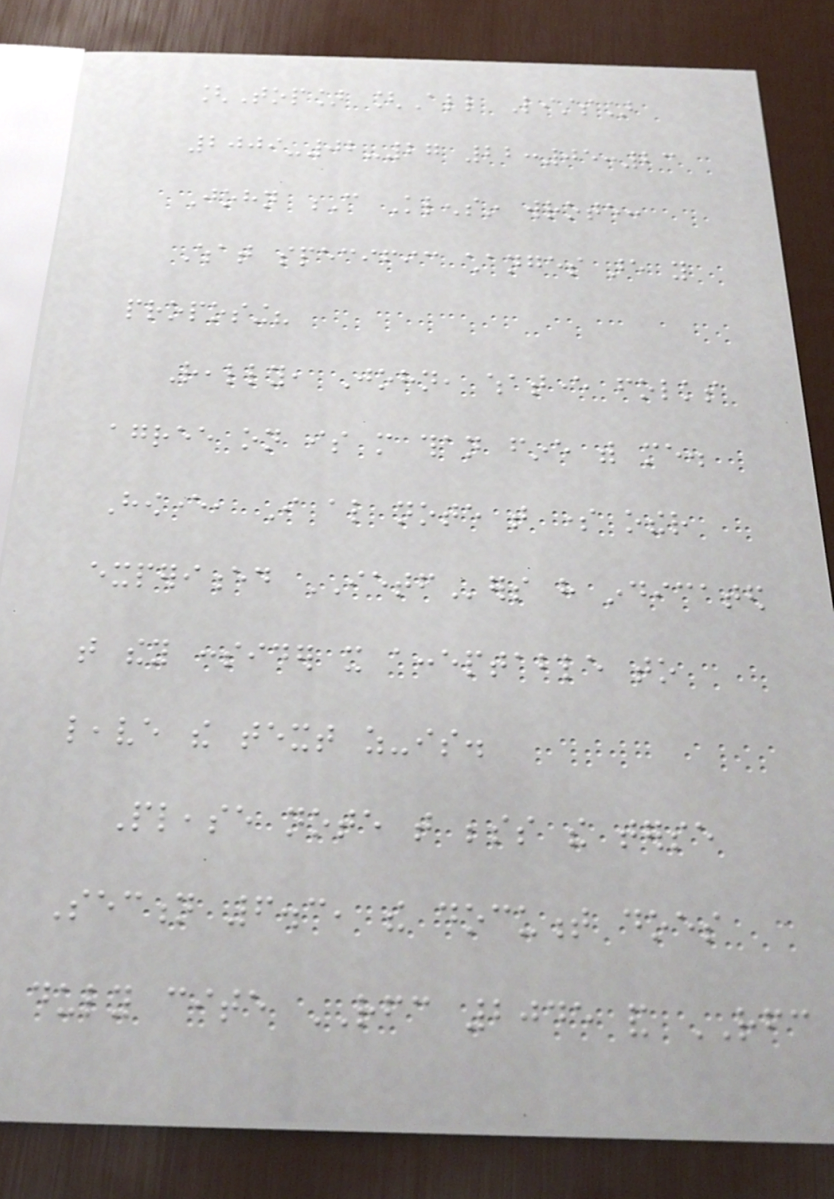[Top] [All Lists]
2009-02-27 22:05:23
John C Klensin wrote:
What specific changes are you
proposing?
Really, John, whatever folks
agree on is more than fine with me.
However, I also note that some other
experienced IETFers have indicated
that they consider it acceptable to
leave the text as-is.
Please note that besides the terse
Section 6.3, the document does
duly cite RFC 2045 and RFC
